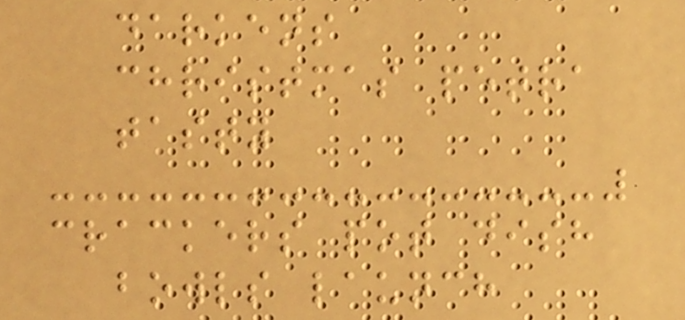darkens
christmas petra
tasty
crackers pot dish
bowls launch
